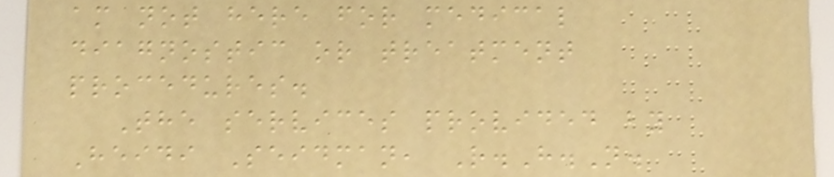am not here for medical
diagnostic or treatment
procedures.
The services provided by
Heidi Seidman, R.H.N.
